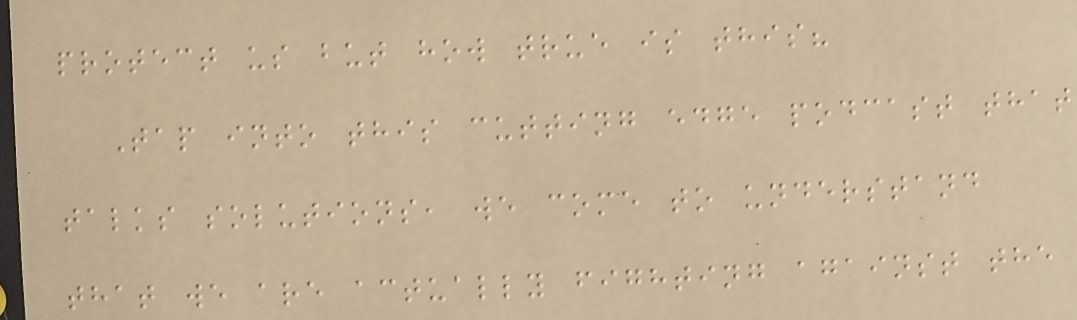protect us but how true is this?
Tap into this cutting edge podcast that
talks solutions, we come to understand
that we are actually fighting against the
